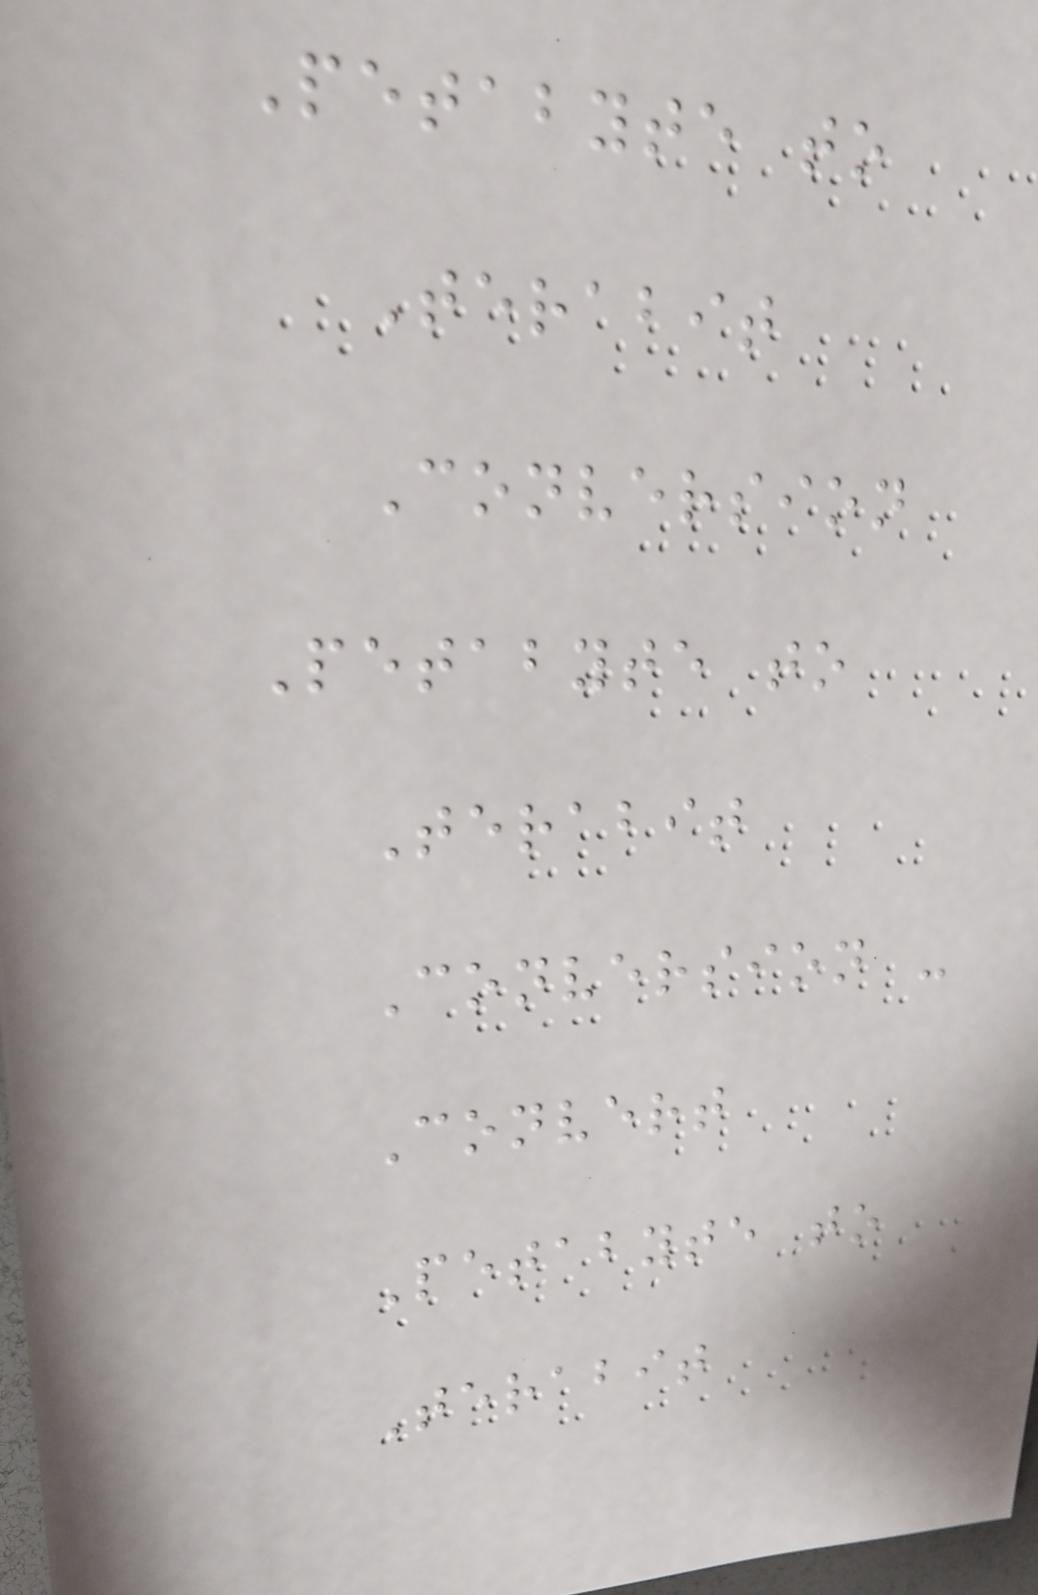Petabyte to
Terabit
Conversion
Petabyte to
Terabit
Conversion -
Convert
Petabyte to
Terabit
